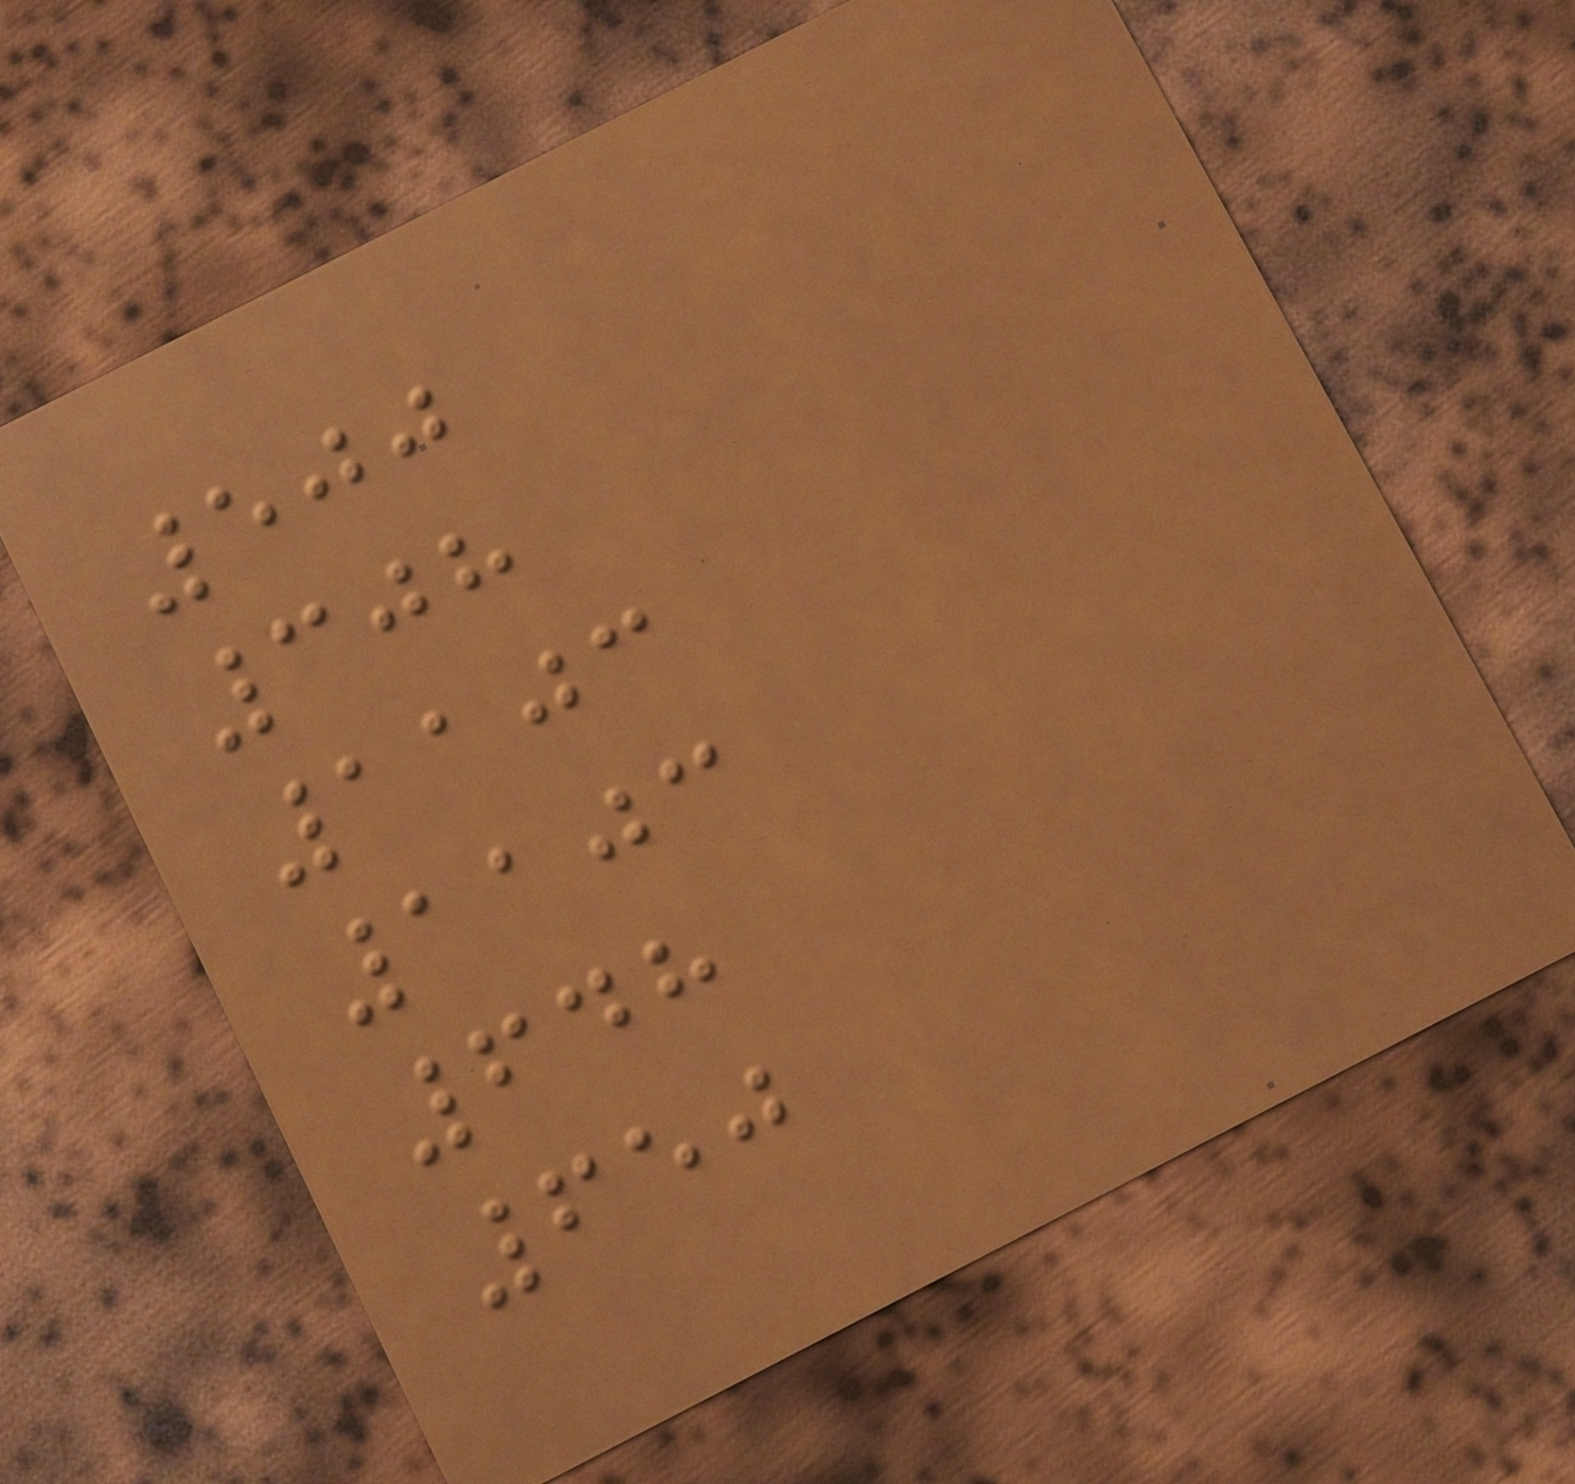500
308
1103
1103
648
650
